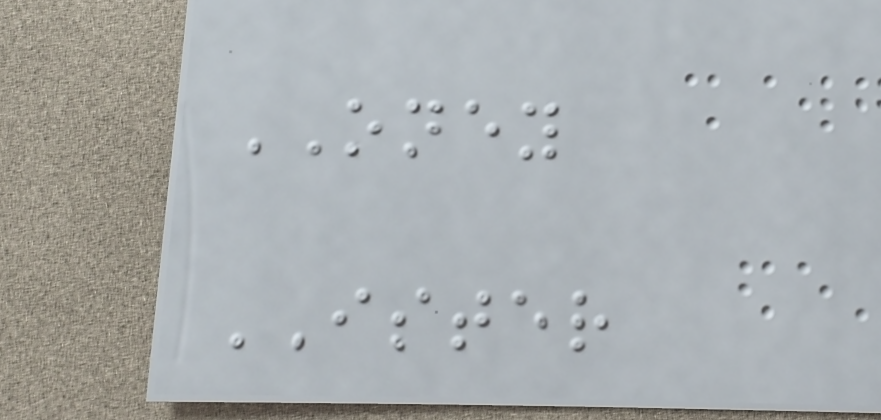ONEY
ISTER
